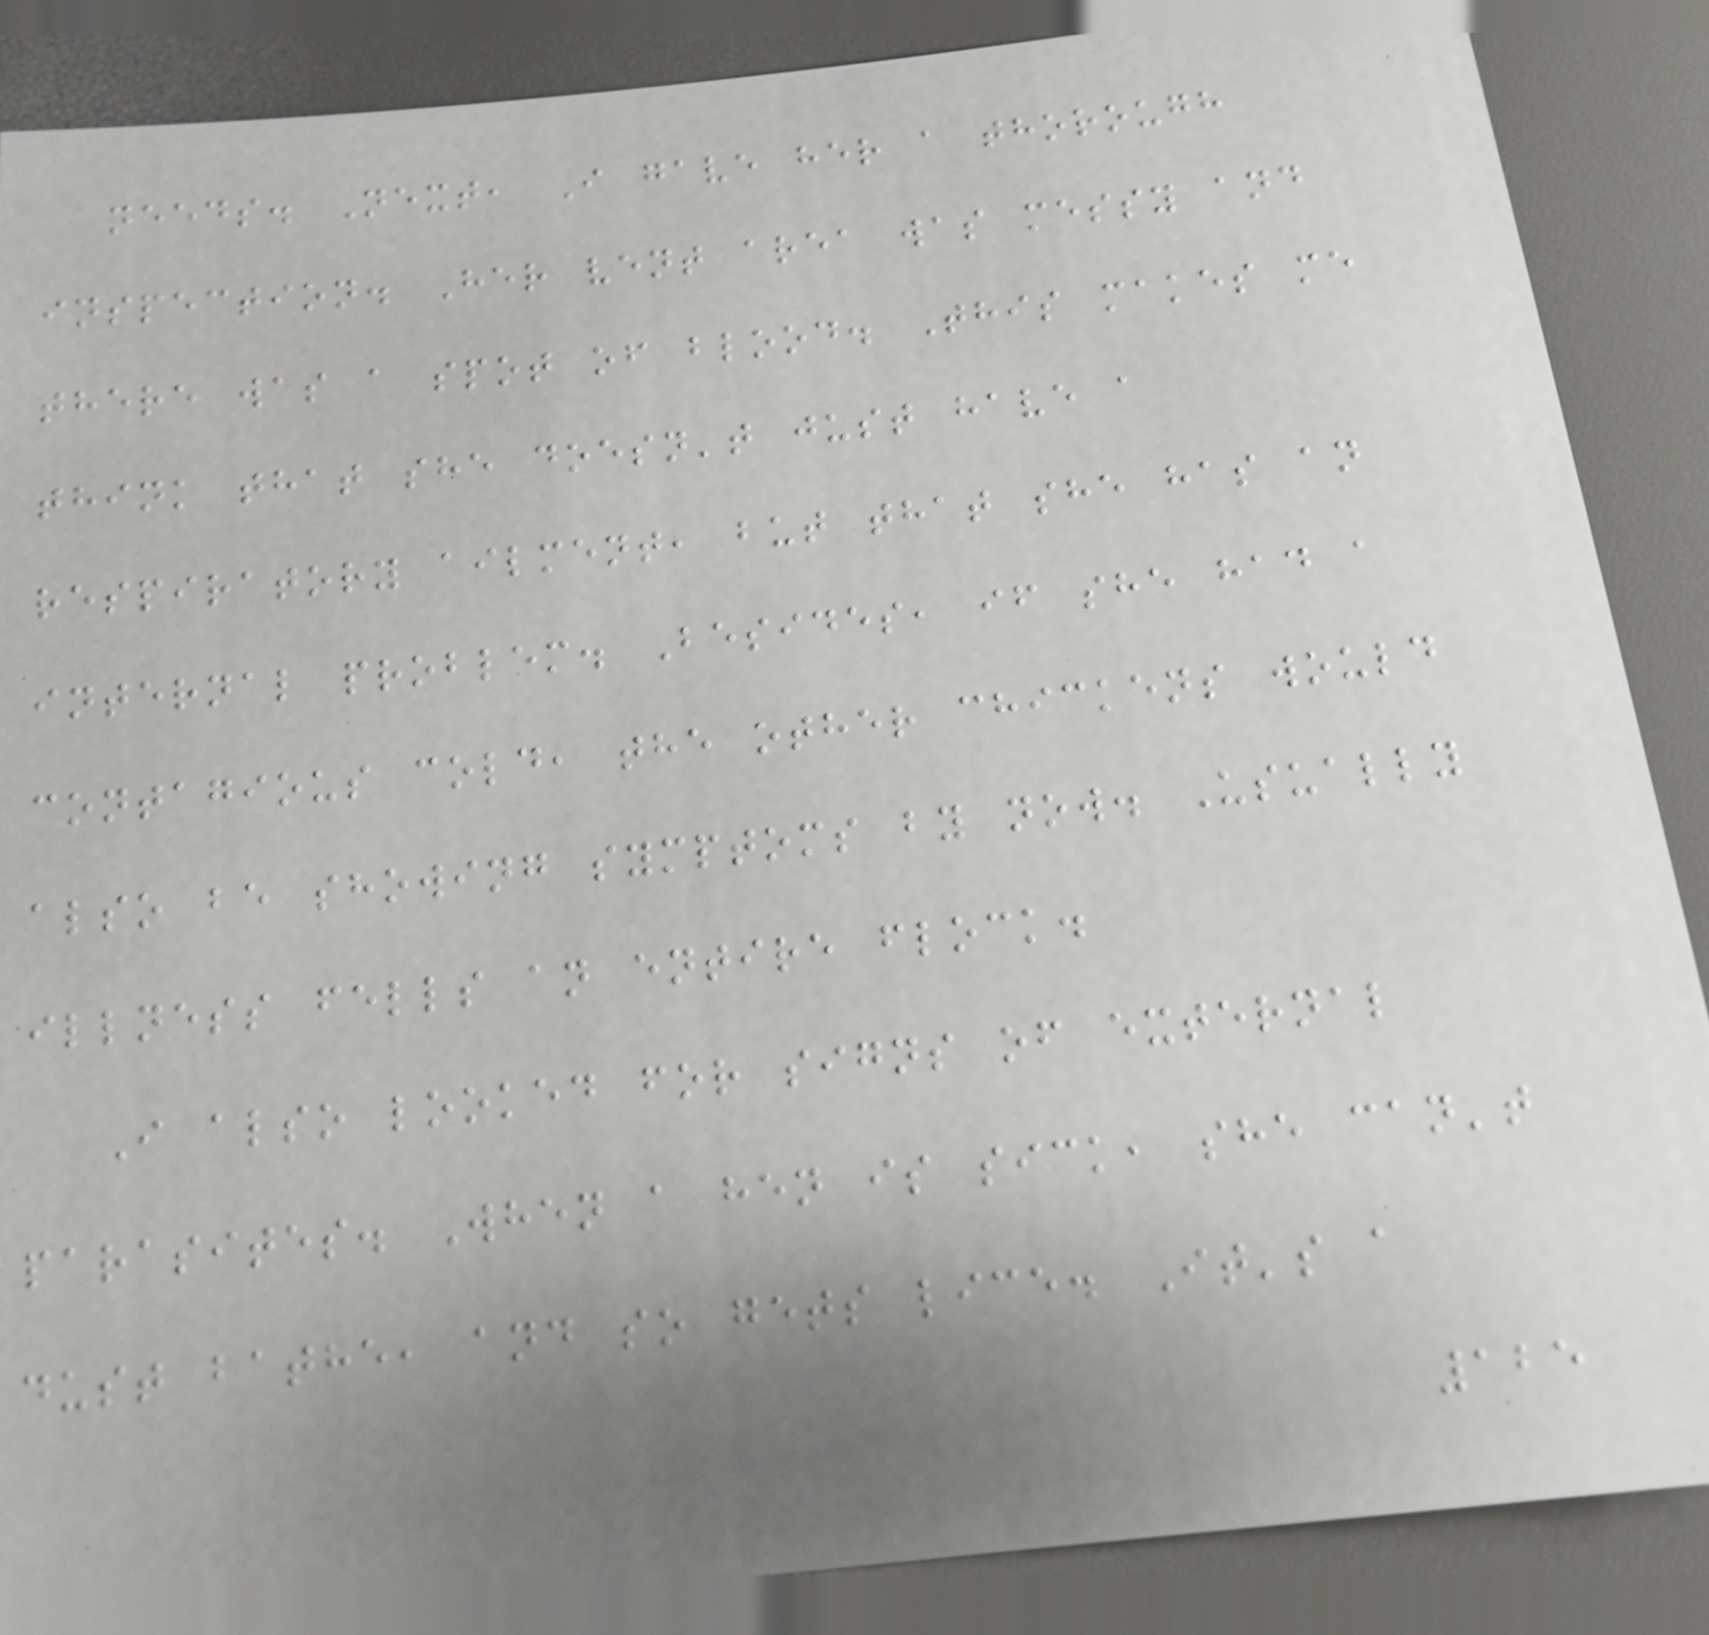needs. Next, I gave her a thorough
inspection. Her vent area was messy and
there was a spot of blood. This makes me
think that she doesn't just have a
respiratory ailment, but that she has an
internal problem. Besides, if she had a
contagious cold, the other chickens would
also be showing symptoms by now. Usually
illness fells an entire flock.
I also looked for signs of external
parasites. When a hen is sick, she can't
dust bathe, and so gets lice. It's a
125
